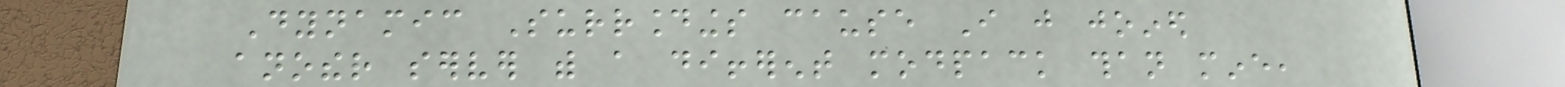Dynamic Surroundings cause I just joined
another server with a different modpack than mine,
